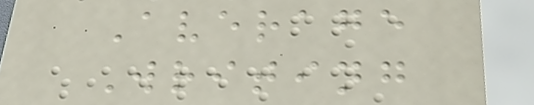Average
Writing
